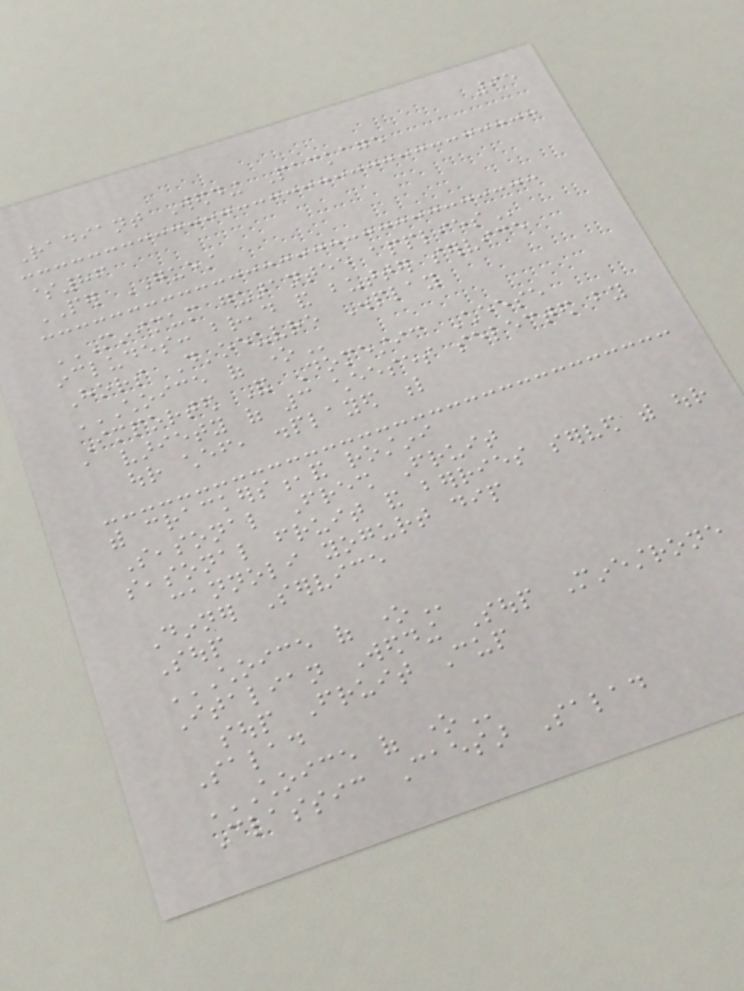95
Radiant Wedding Package
$86
PER GUEST
MINIMUM GUARANTEE APPLIES
includes: bread and butter service
Hors D'oeuvre Display
CHOICE OF ONE
Imported And Domestic Cheese
a variety of 3 cheeses selected by
our chef, displayed l
with crackers,and rostini
Seasonal Fresh Fruit
seasonal fruit and berries served with our
cannoli yogurt dip
Dinner Service
Soup
CHOICE OF ONE
Italian Wedding Soup Minestrone
soup Fruit Cup
Salad
CHOICE OF ONE
Classic Caesar Salad
